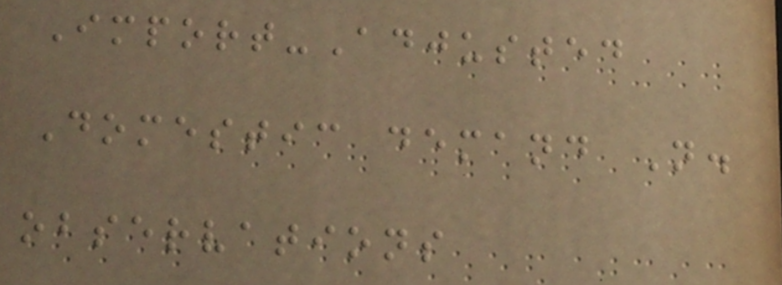Import-Adjusted
Domestic demand N.
observations
